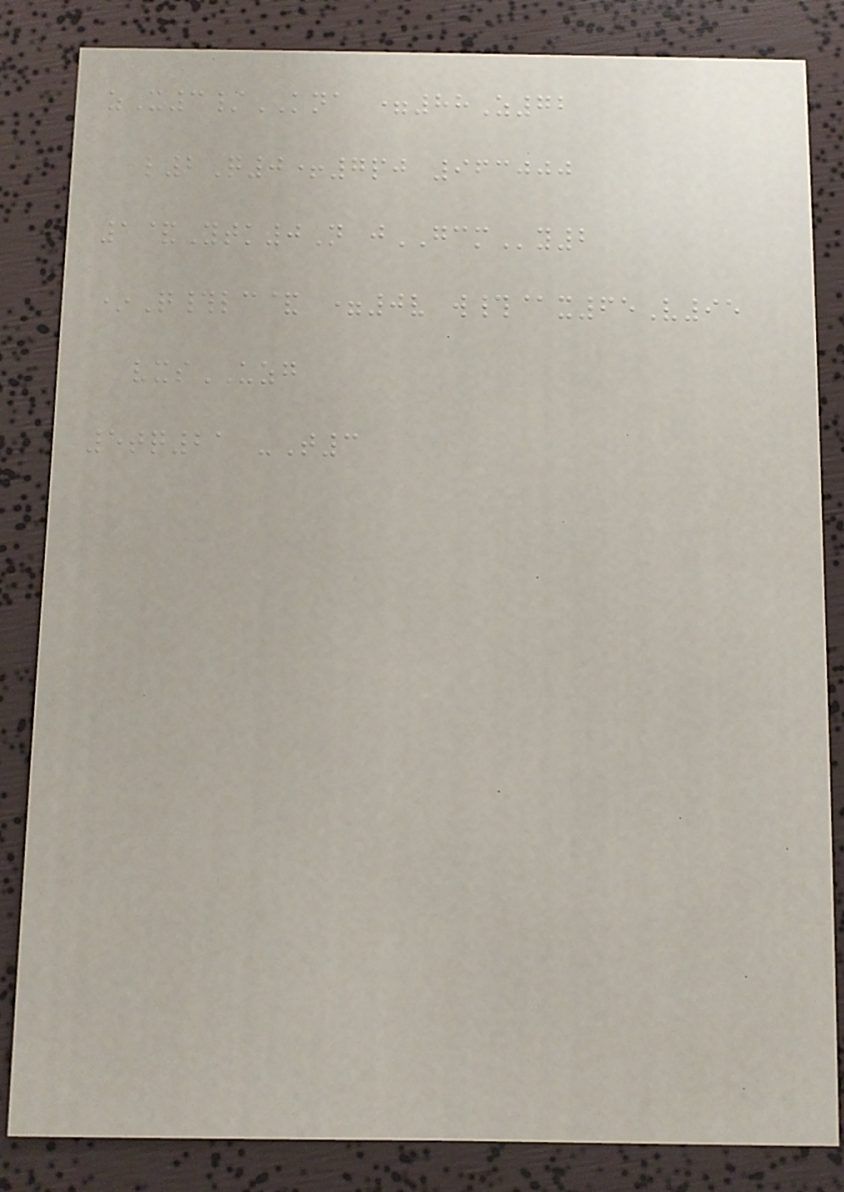zX3/KNA =88Z72
l2Q0+7pj 963000
1&Ytk0N jGCMy2
*Q#lc& =0v w#@x65V95
vxsUZG
5tq21 -T3
